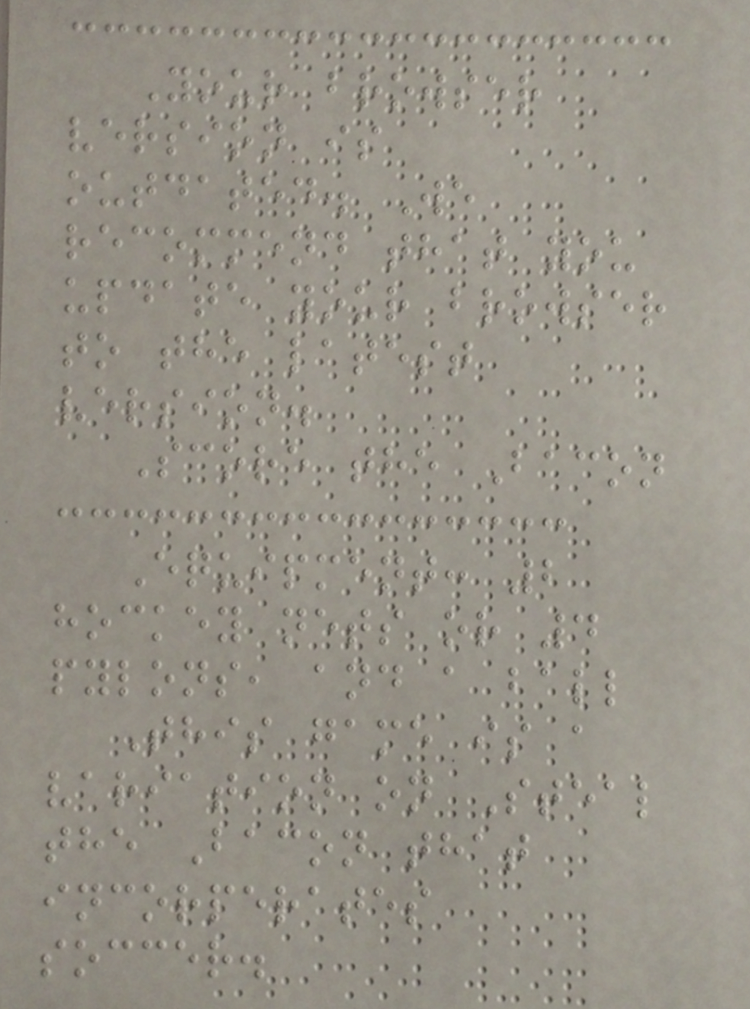Your browser
version is
outdated. We
recommend that you
update your browser
to the latest
version.
Score the Bacon
Equipment: 2
hockey nets or 4
pylons, and a ball
This game is a
variation on Steal
the Bacon that
incorperates
soccer.
